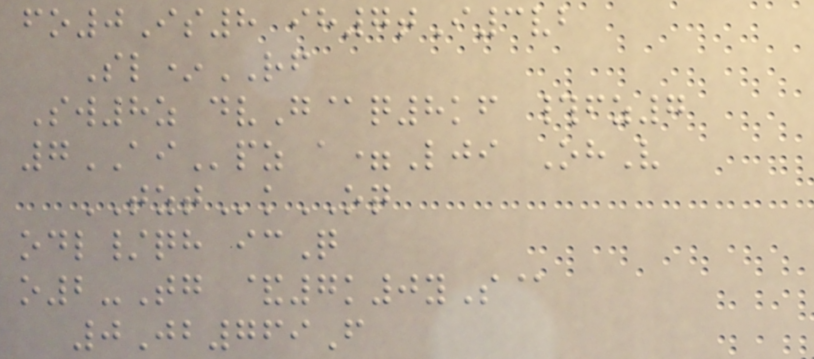fo0Is8 ih7tI3vb
Sl*RF
Sw8z dvG@q8kf #fz7
7AIpz a=Lji OhV
TZTkOQ
odl/qh icQ
o2-Tg &7k0yS@
0Jb769F
